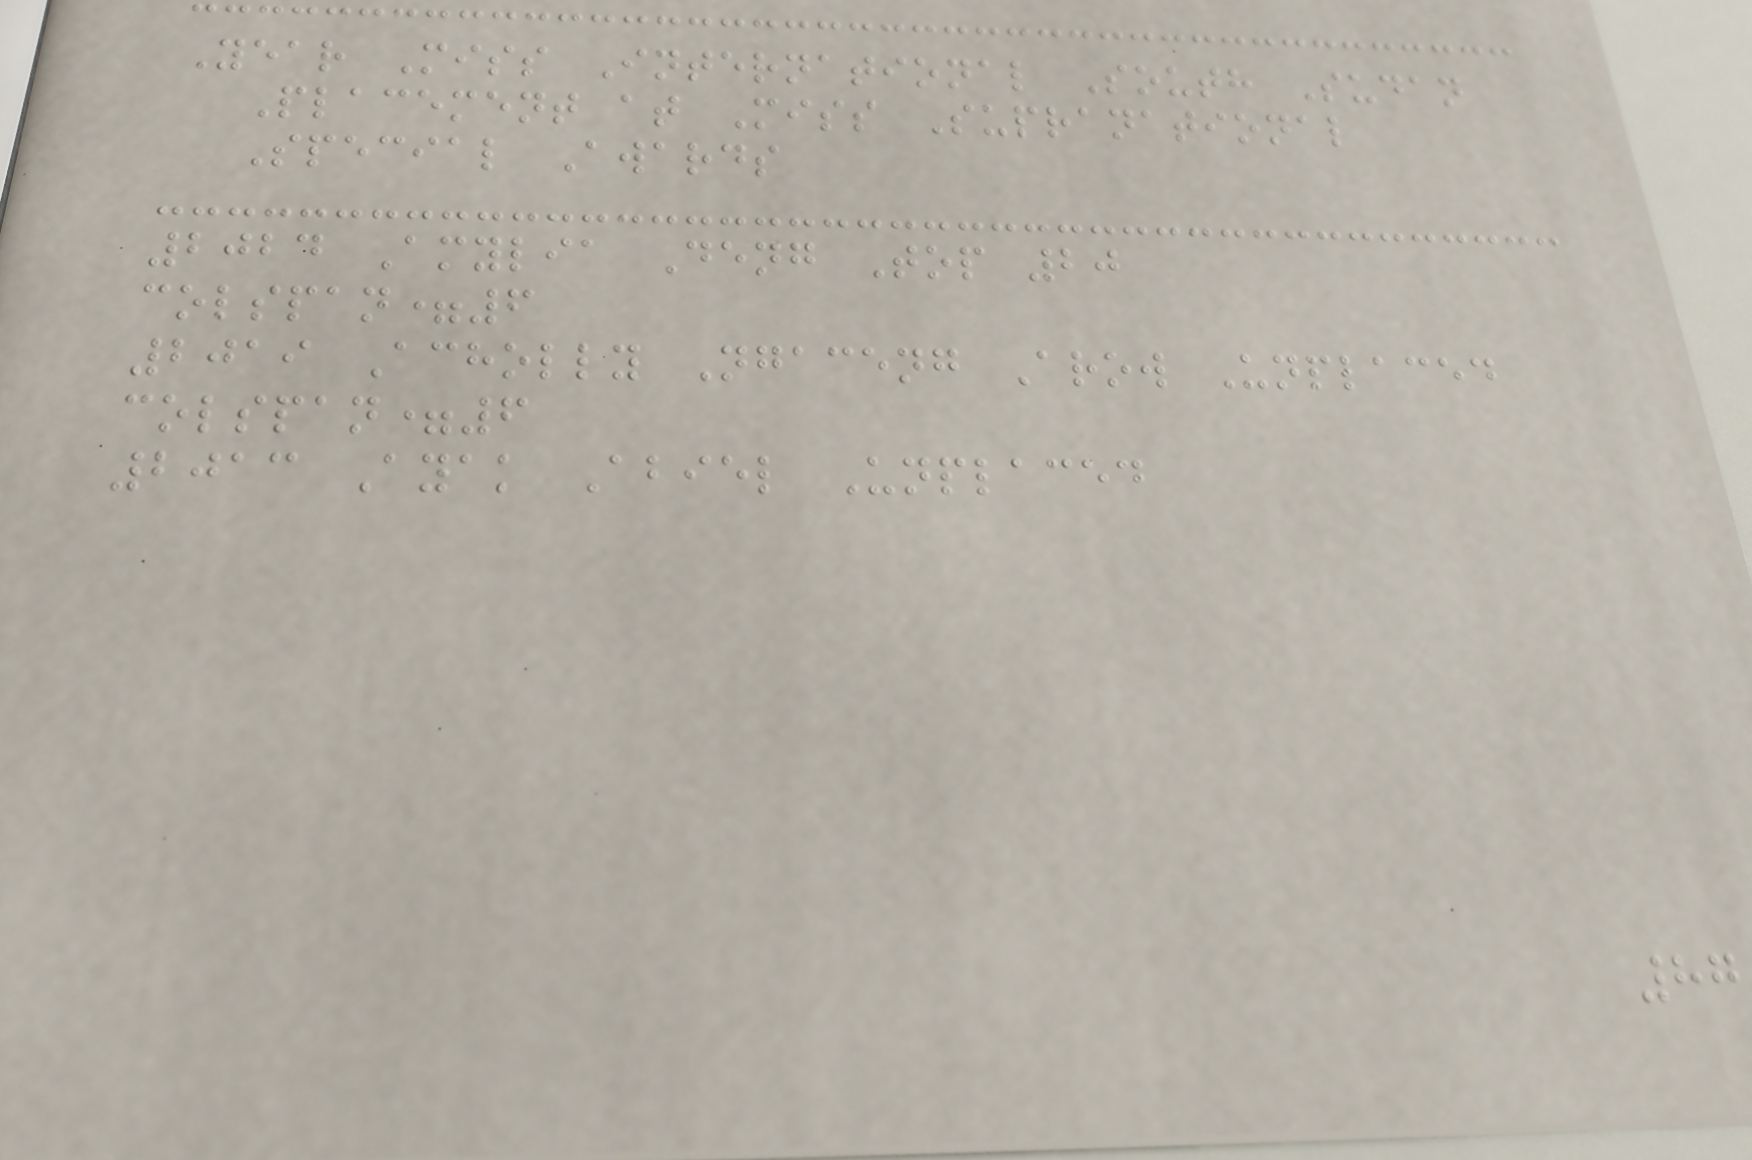Year Miss International South Sudan
Placement at Miss Supranational
Special Awards
2024 Amylia Deng Top 20
colspan=6
2019 Acholly Ngaceng Arow Unplaced
colspan=6
2013 Ayak Abiel Unplaced
87
